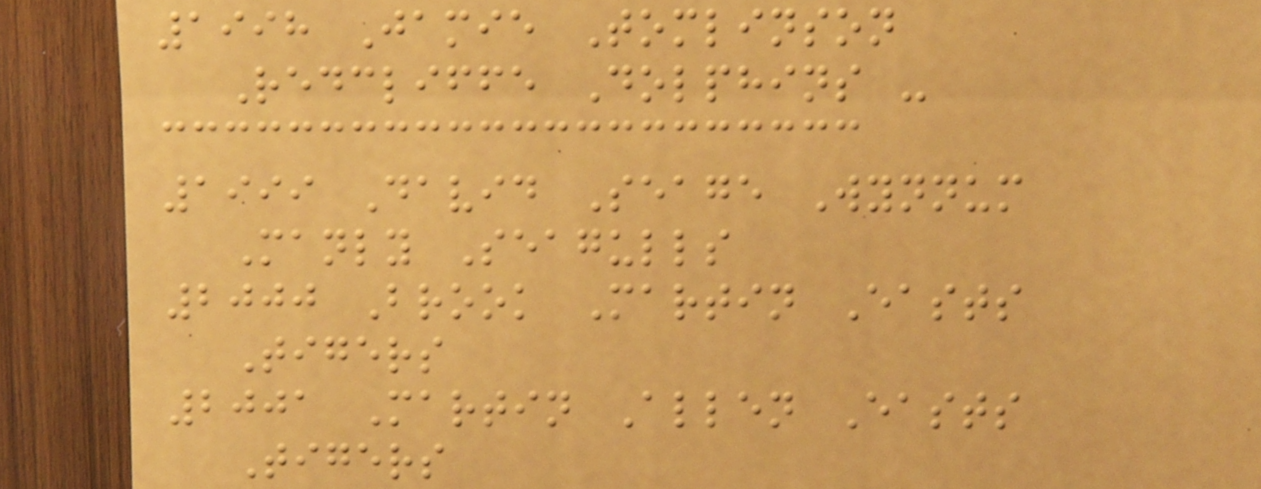1998 Jamie Tomlinson
Redcliffe Dolphins -
1999 David Seage Wynnum
Manly Seagulls
2000 Brook Martin Easts
Tigers
2001 Martin Allen Easts
Tigers
